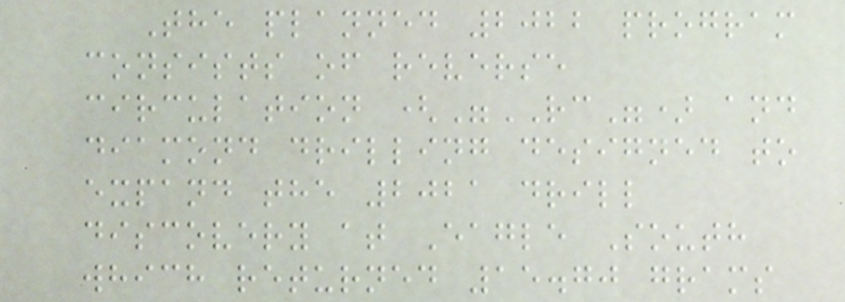The planned 2022 program
consists of reverse
circulation ("RC") and
diamond drilling designed to
expand the 2021 drill
discovery at Eagle South
which returned 15.70 grams
